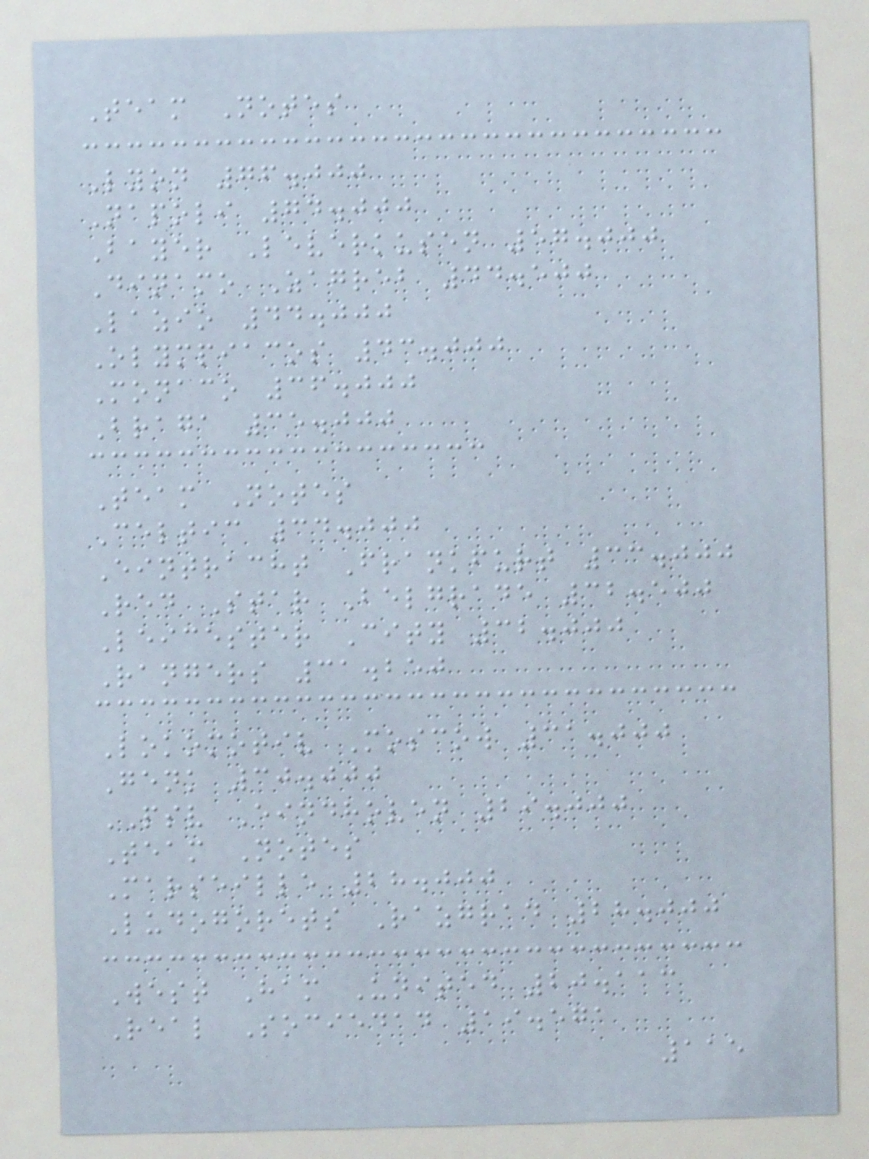Team Notes
Lyon 76.000
Napoli 74.000
Bayer Leverkusen 57.000
Dinamo Zagreb 44.500
Lazio 44.000
Olympiacos 43.000
Monaco 36.000
Braga 35.000
Team Notes
Celtic 34.000
Eintracht Frankfurt 33.000
Red Star Belgrade 32.500
Leicester City 32.000
Rangers 31.250
Lokomotiv Moscow 31.000
Genk 30.000
PSV Eindhoven 29.000
Team Notes
Marseille 28.000
Ludogorets Razgrad 28.000
West Ham United 20.113
Real Sociedad 19.571
115
